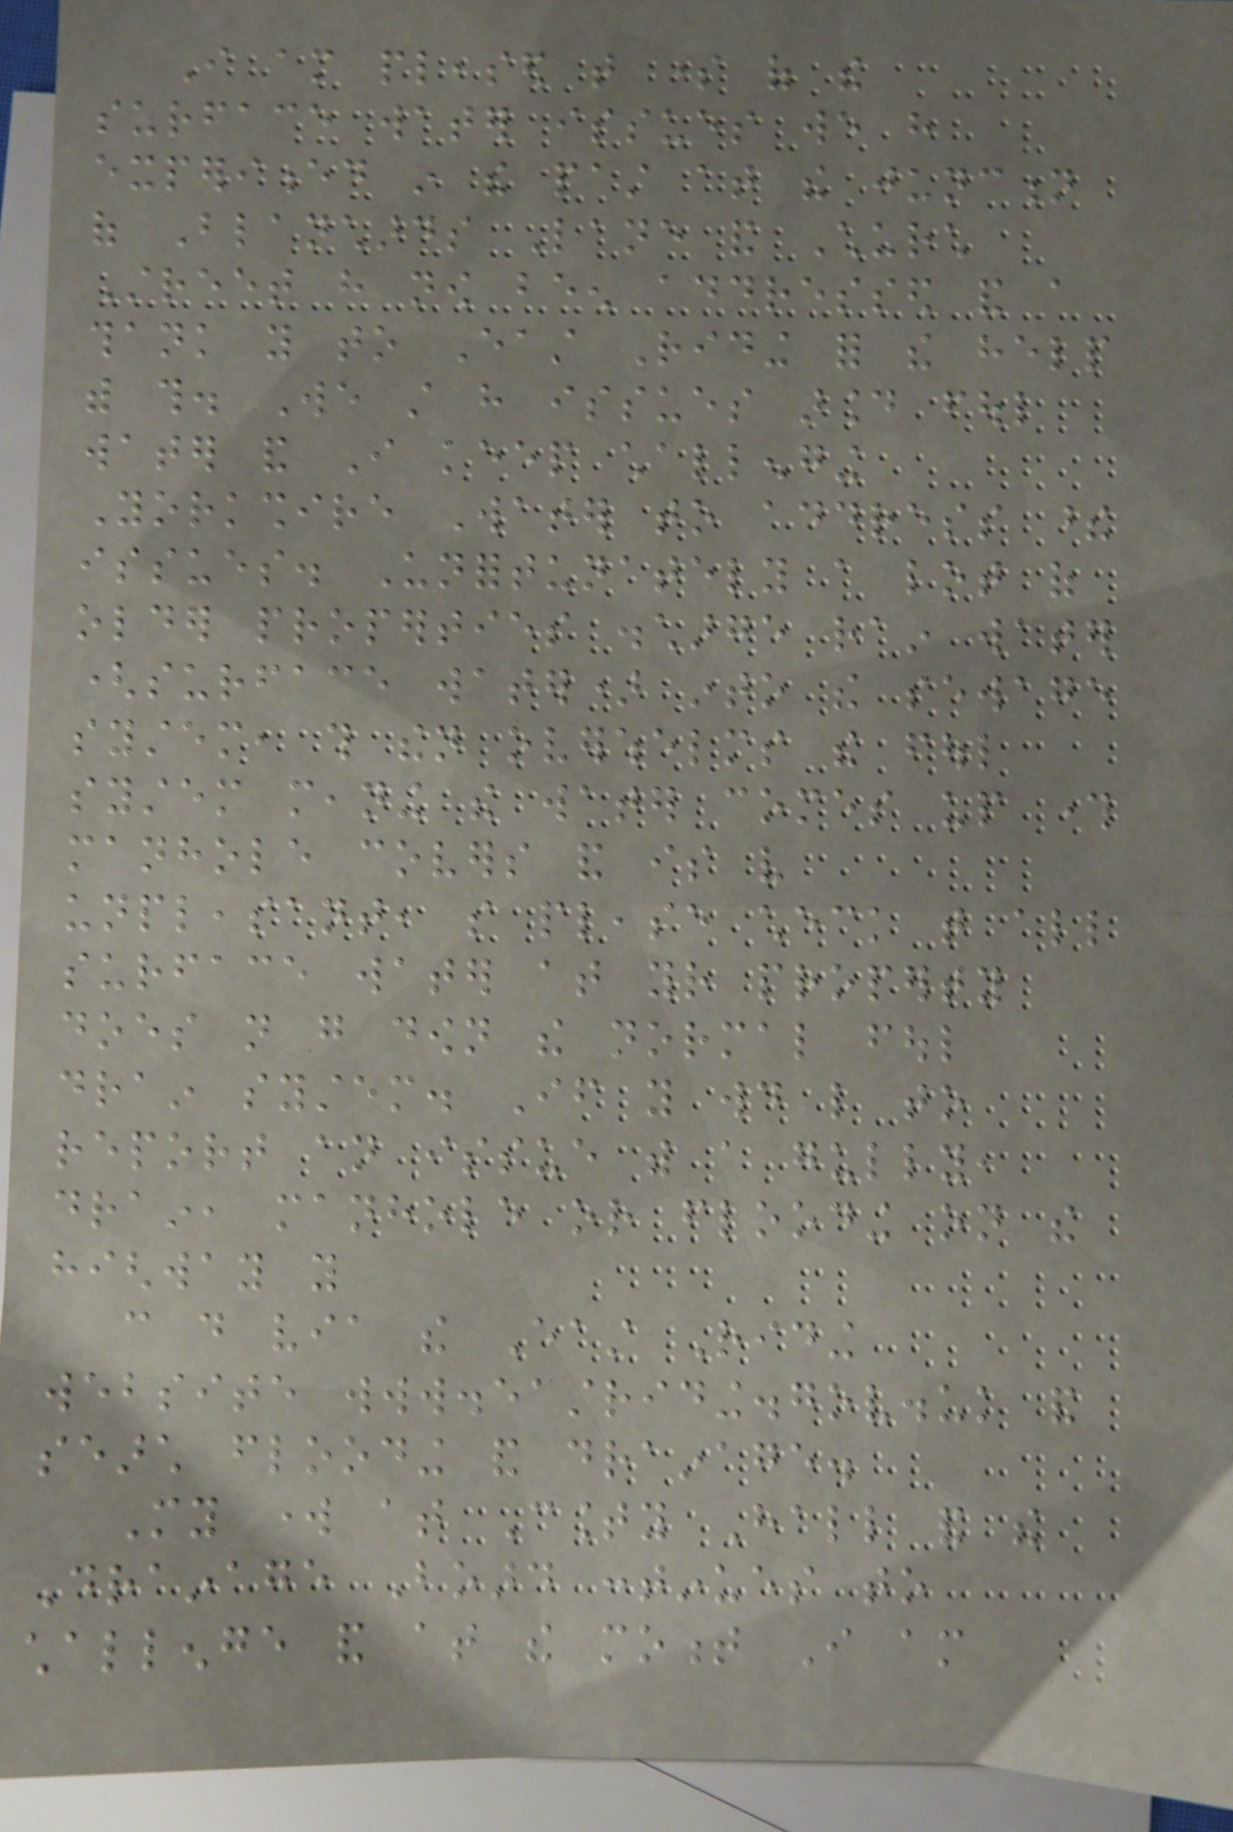I am pleased that some of the
surface water issues we have
experienced in the past at the junction
of Blanchards Lane and Church
Street have now been addressed and a
thank you to East Riding for the help
with this. We still have issues around foul
water and I keep challenging
Yorkshire Water to address these
issues. Unfortunately a lot of
older properties discharge rain water
(surface water) into the sewage
system, this then overwhelms the foul
system meaning the water comes up through
manhole covers and is very
unpleasant, so please check that all
surface water at your property
does not go down the normal foul
drain system. If you would like to
report an issue with a gully,
drain, manhole or flooding on the
highway you
can do via the East Riding
website www.eastriding.gov.uk and
search flooding and drainage.
My work at County Hall and the
Drainage Board continues to
challenge and at the moment I am
